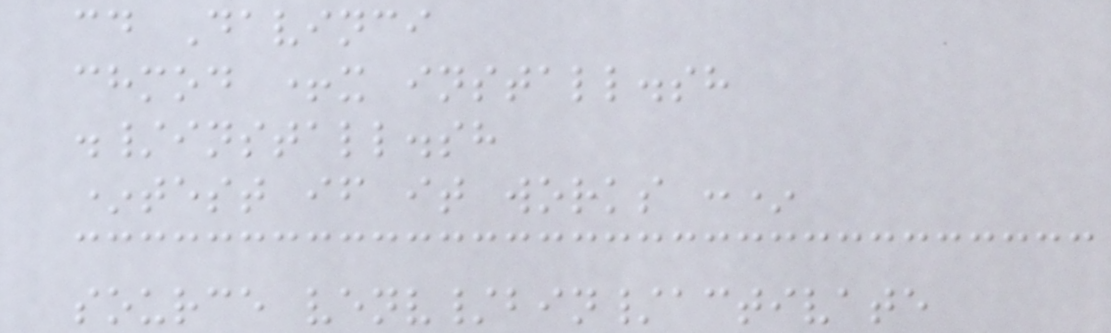cd Davinci
chmod +x install.sh
./install.sh
*test if it works :*
source venv/bin/activate
